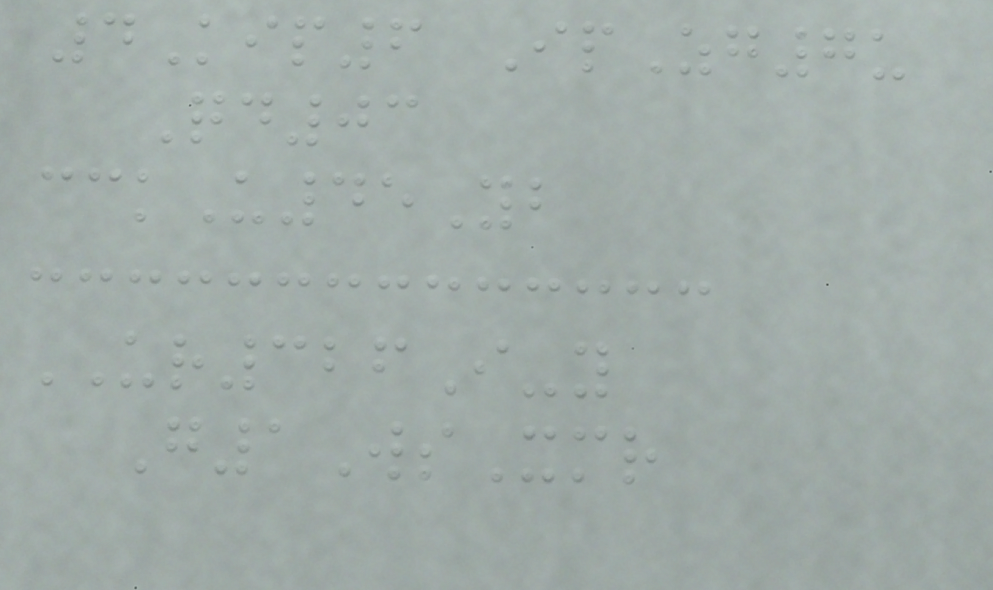4Kip6 IpZg7u
Qd03
cckU45Yb
UR326I-y
G1WsXmr
